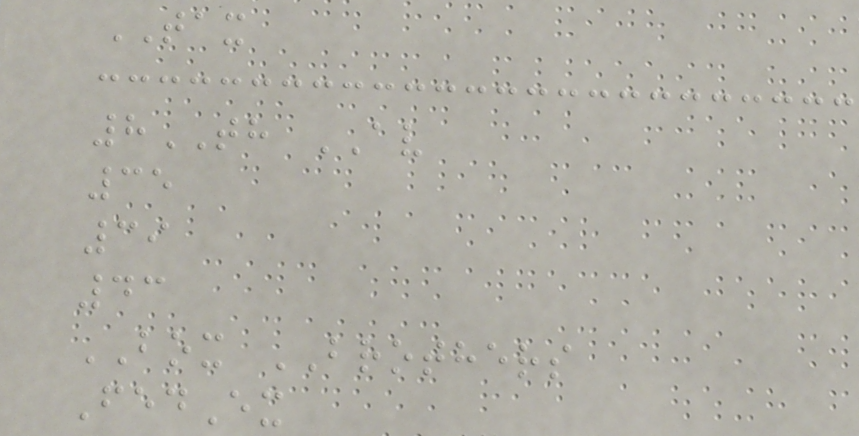TAX
8TH AV
35
39
43
BOX BROTHERS
FedEx
